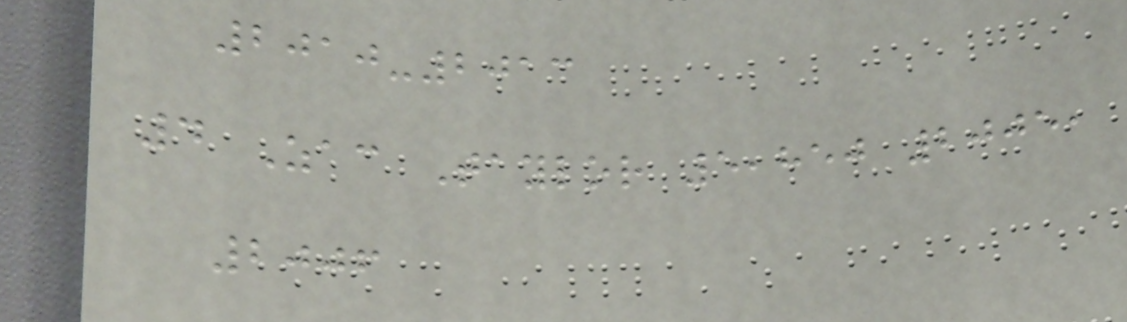2010-2013
4 Zac Taylor 5,850 2005,
2006
